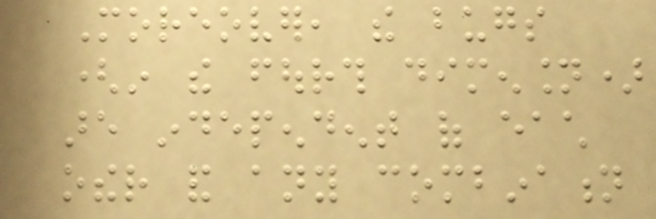Moreover, the bugs
(in the fourth dimension)
are independent of each
other and any combination
